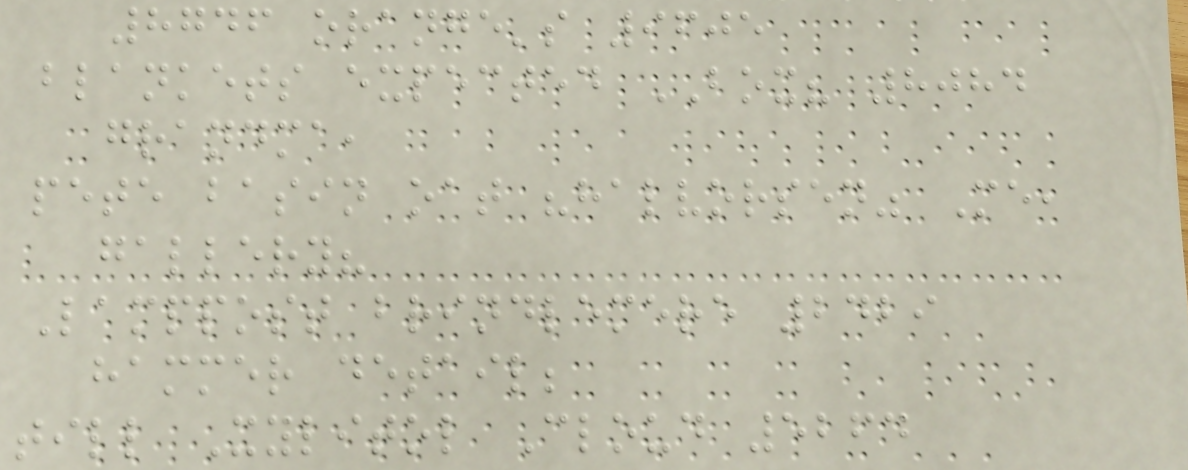8746 orange's 9605
blankets expected BOX? 8084
grandma,
pete basin oat "halvorsen" Me,
gallery?
Lamppost brindlemere 2429
hammer detail;
till Xylitol Cloud 5264
